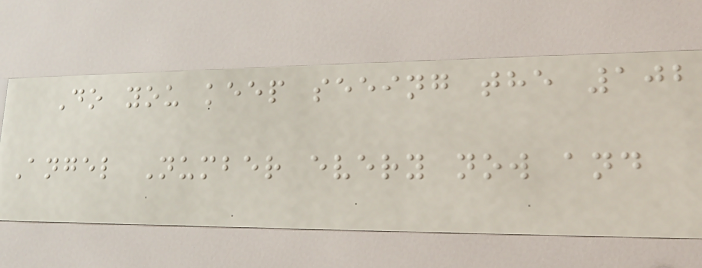Do you keep seeing the 102
Angel Number every now and
